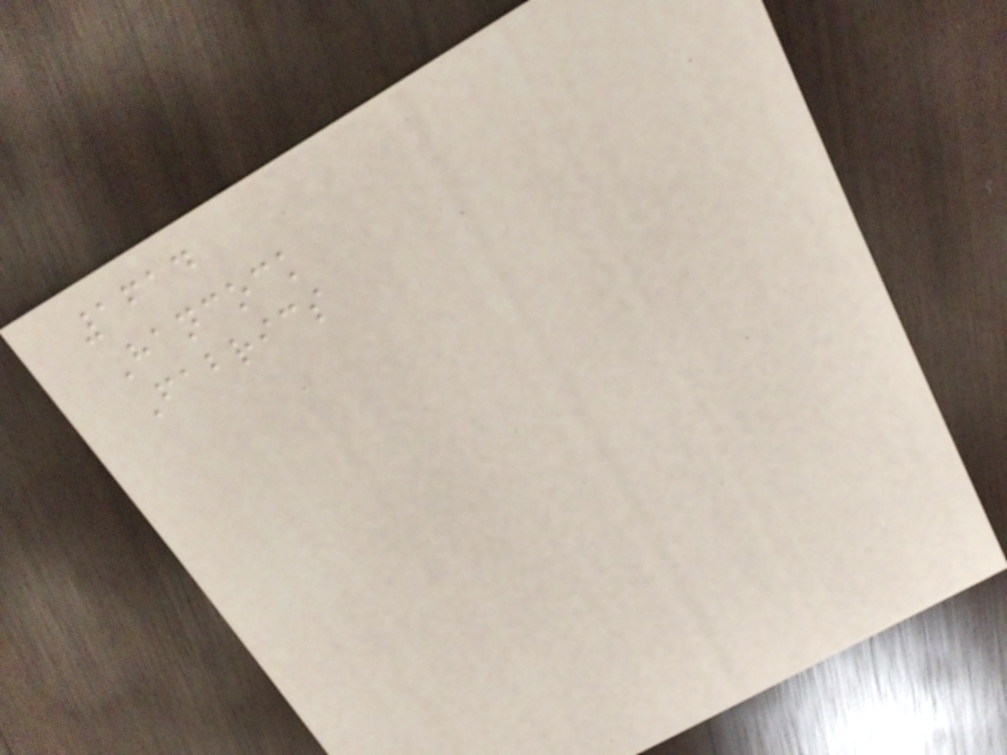1614
Hancock
Fabrics
